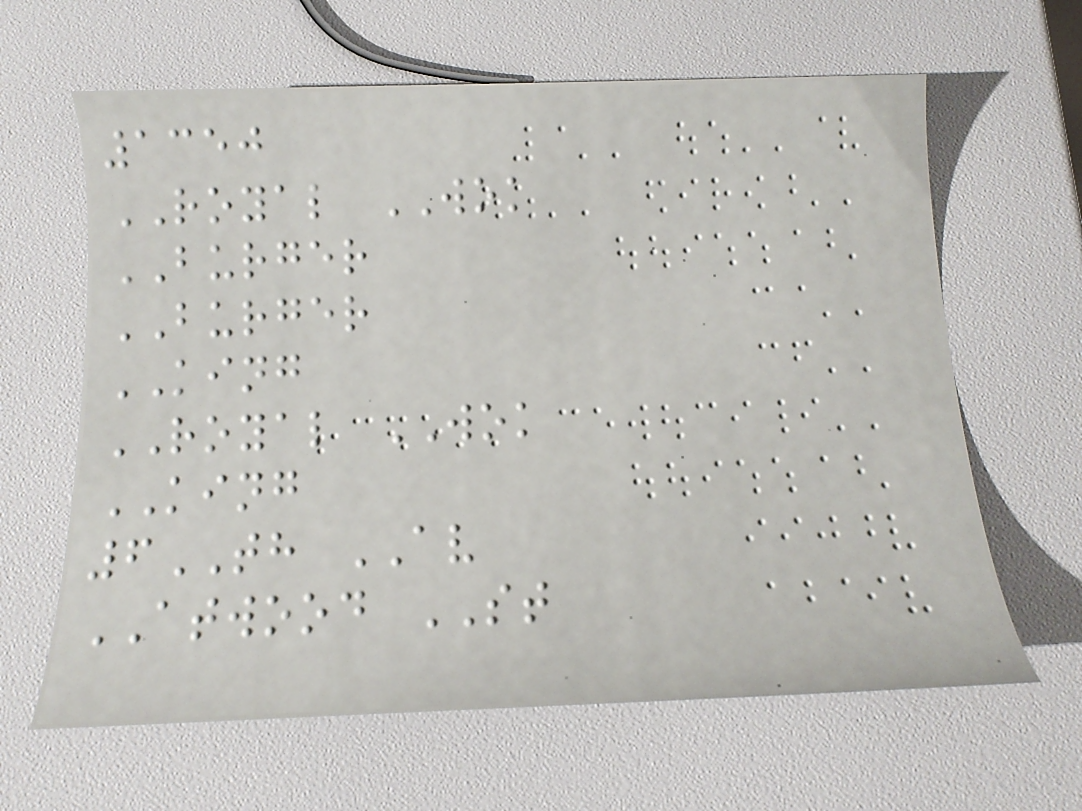1350
ROYAL WOK
BURGER
BURGER
KING
ROYAL WOK
KING
6TH AV
ATWOOD ST
